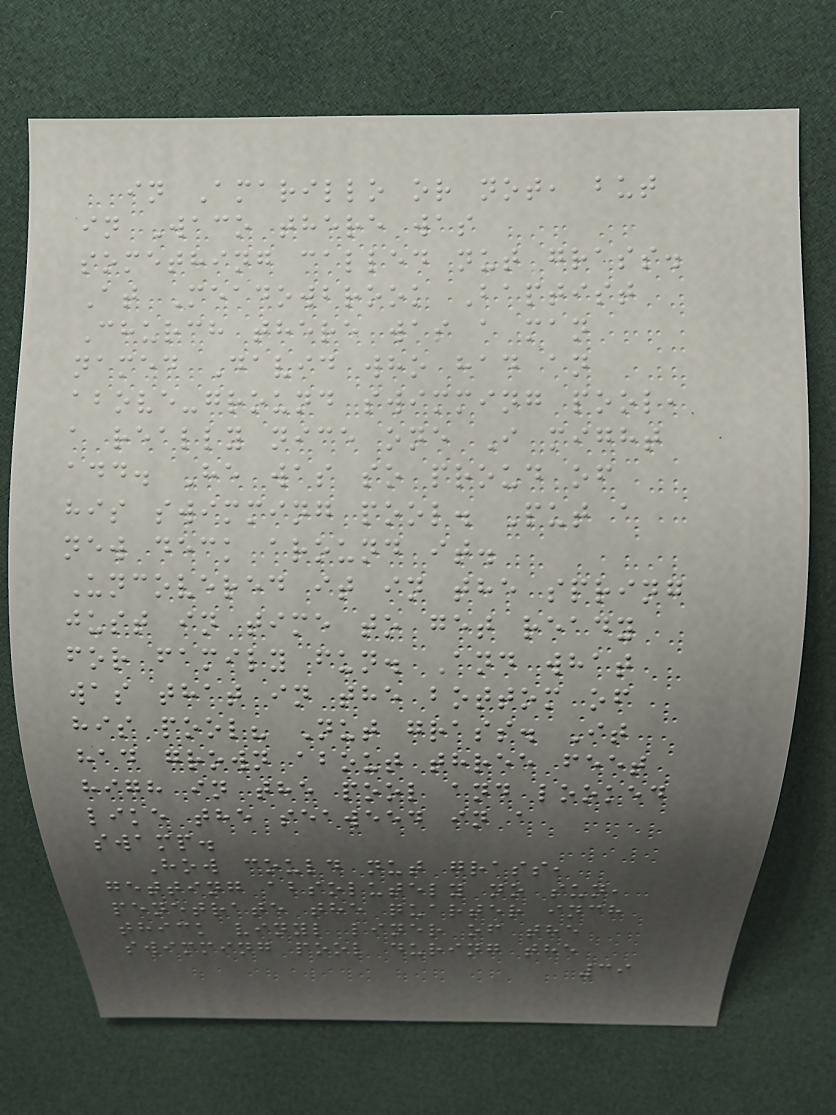in Amarillo or not, but
in Waco there was
something called nut grass.
At Meadowbrook Baptist
Church there was a man
named David who had an
above-ground swimming pool,
a really nice one I might
add. He was so proud of
his swimming pool. Put a
new deck around it.
Uncovered it in the spring
just in time to get ready
for family fun. And what
was that in the bottom of
his pool? Nut grass. It
had grown about three feet
high in the pool and looked
like the seaweed in a
swamp.
How could nut grass,
getting absolutely no sun,
penetrate the quarter inch
thick vinyl liner of the
swimming pool during the
39
